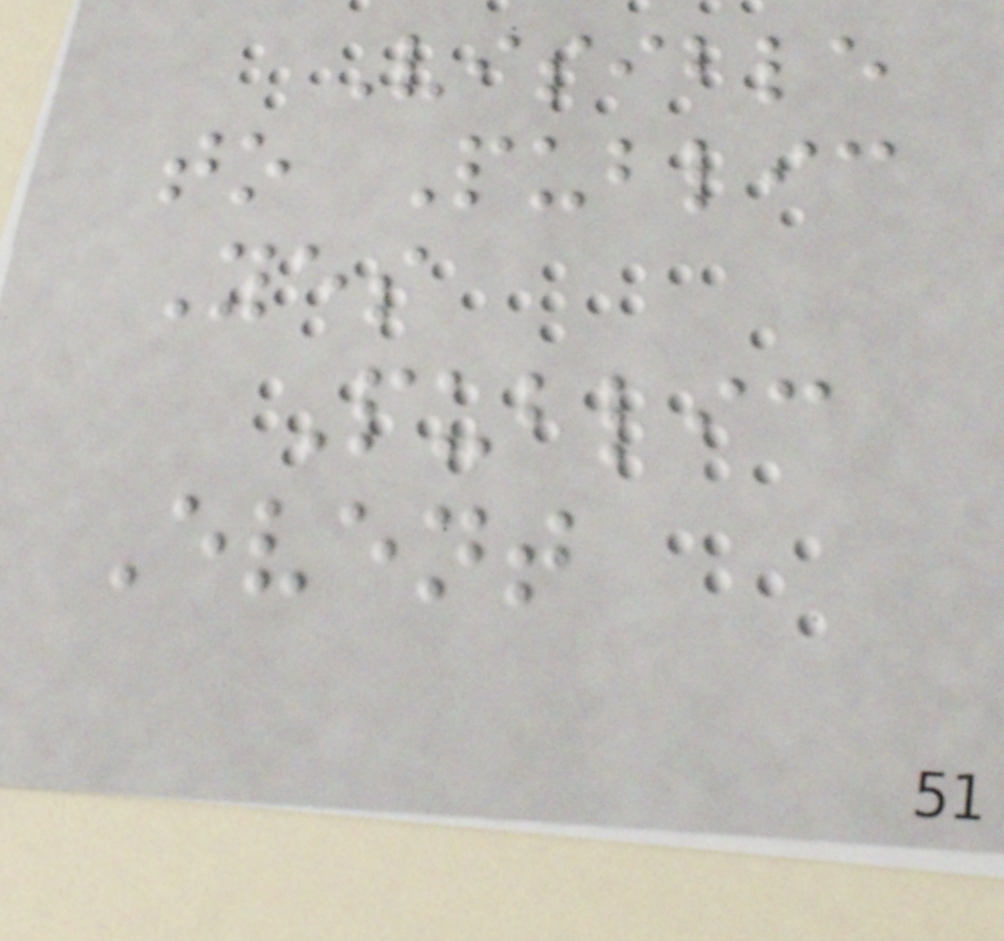Visible
to Public
Yes
Public
Event
